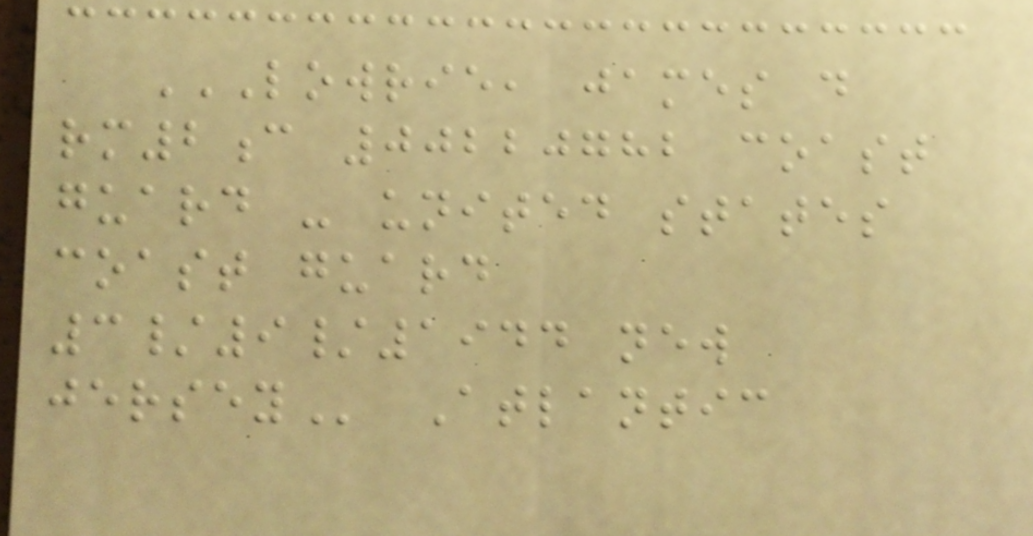LOWRIE, JAMES D
RM2C 00220782 COAST
GUARD - UNITED STATES
COAST GUARD
3/9/1944 NEW
JERSEY Atlantic
